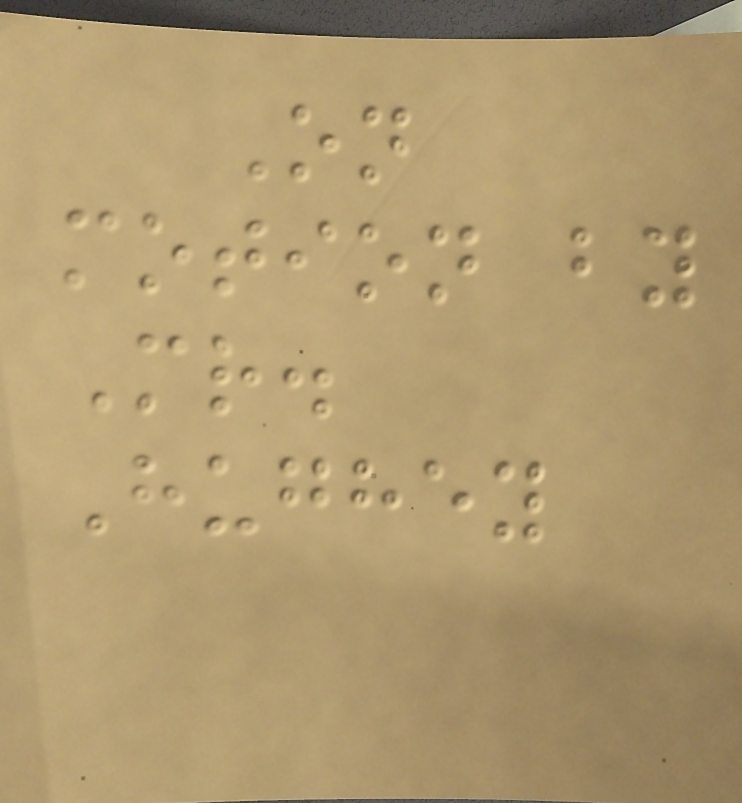On
motion by
Mr.
Hughey
